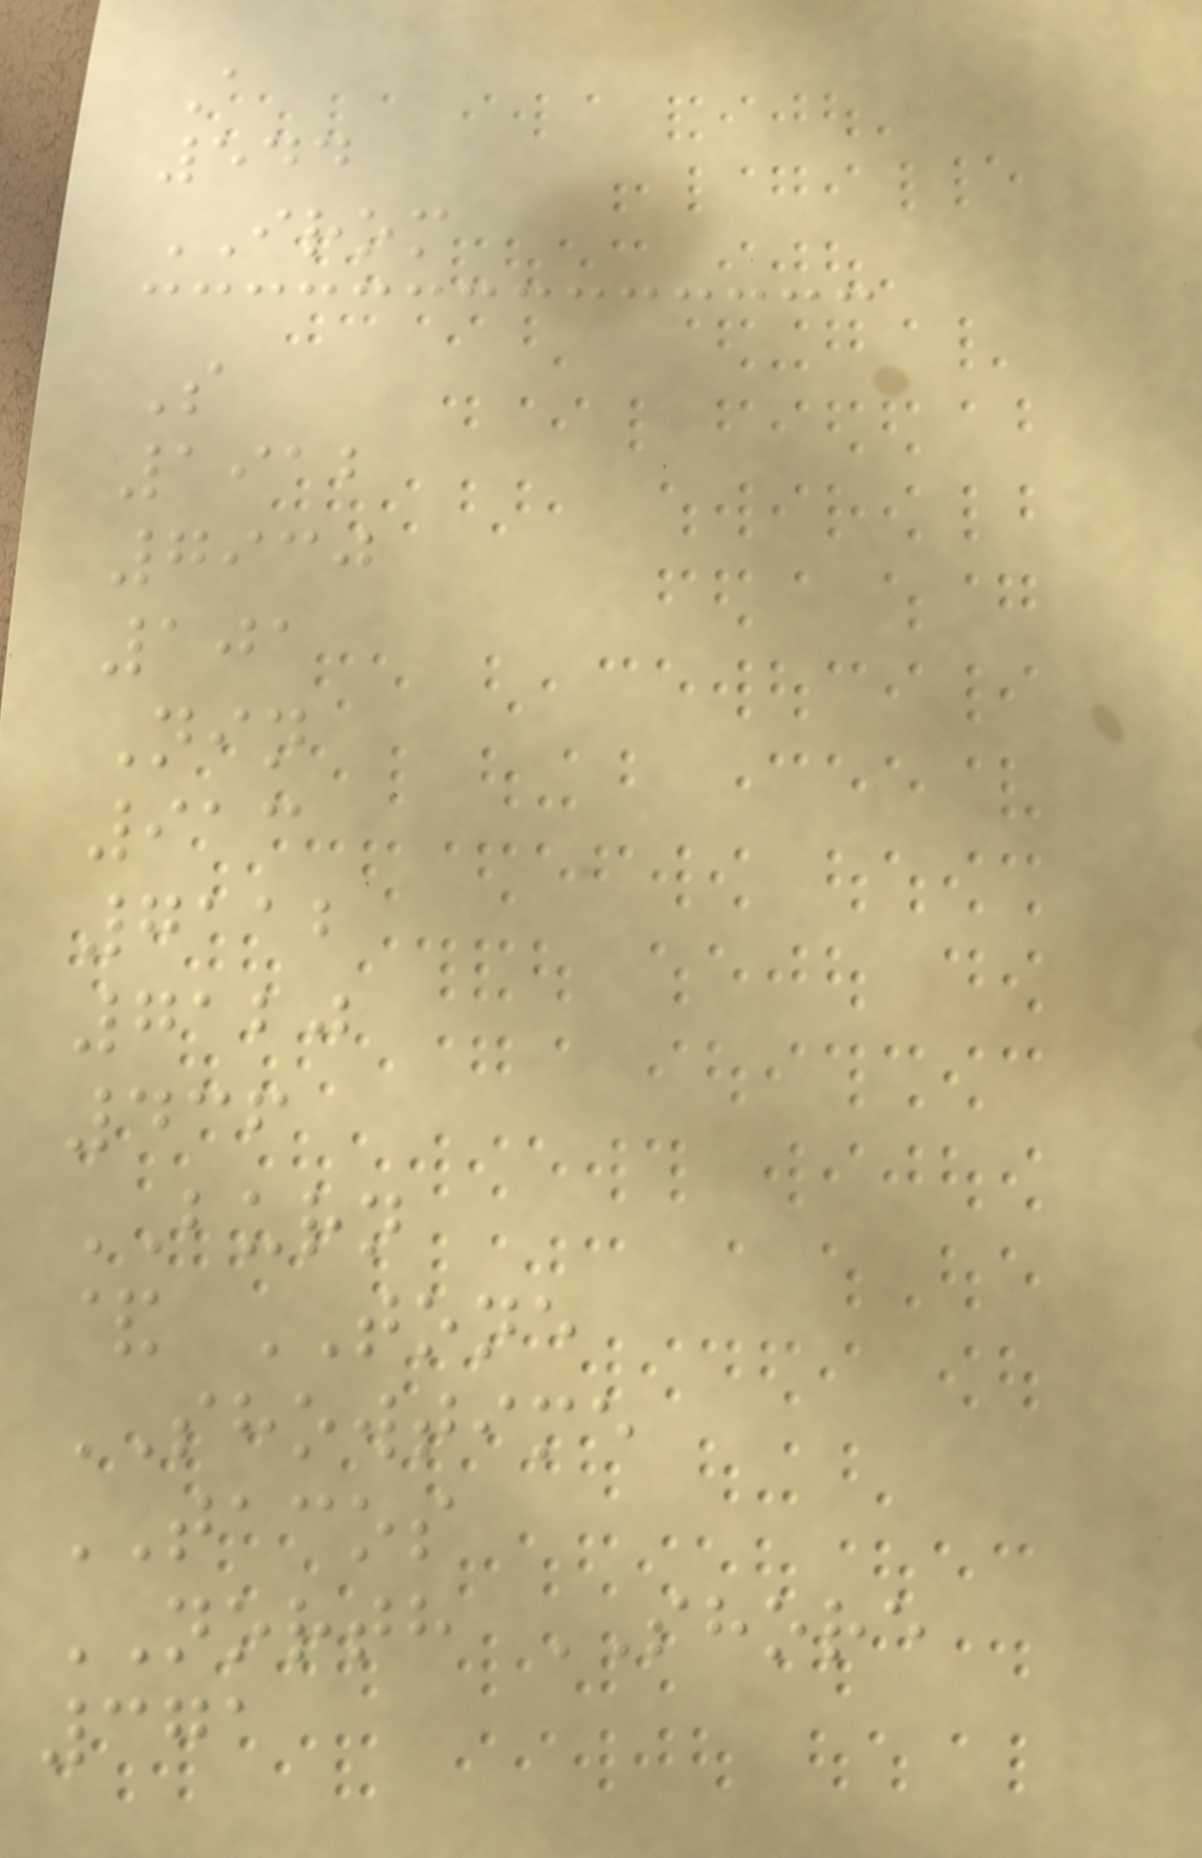A
544
IROM
S
1912
7930
101
Nin
913
7112
7120
436
BURN
& TONE
SHOWTIME
TACOS
NORTH SHORE
371
